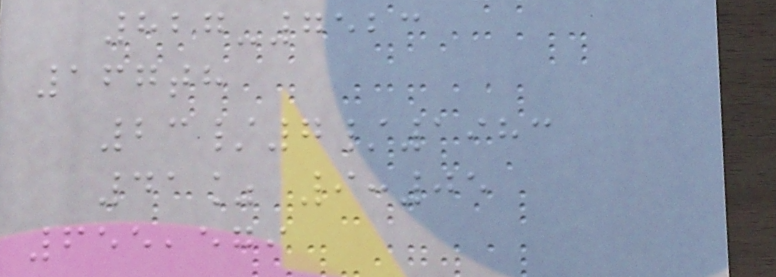827-7523
167th
23/7/1983
41% 9:05
655,579
